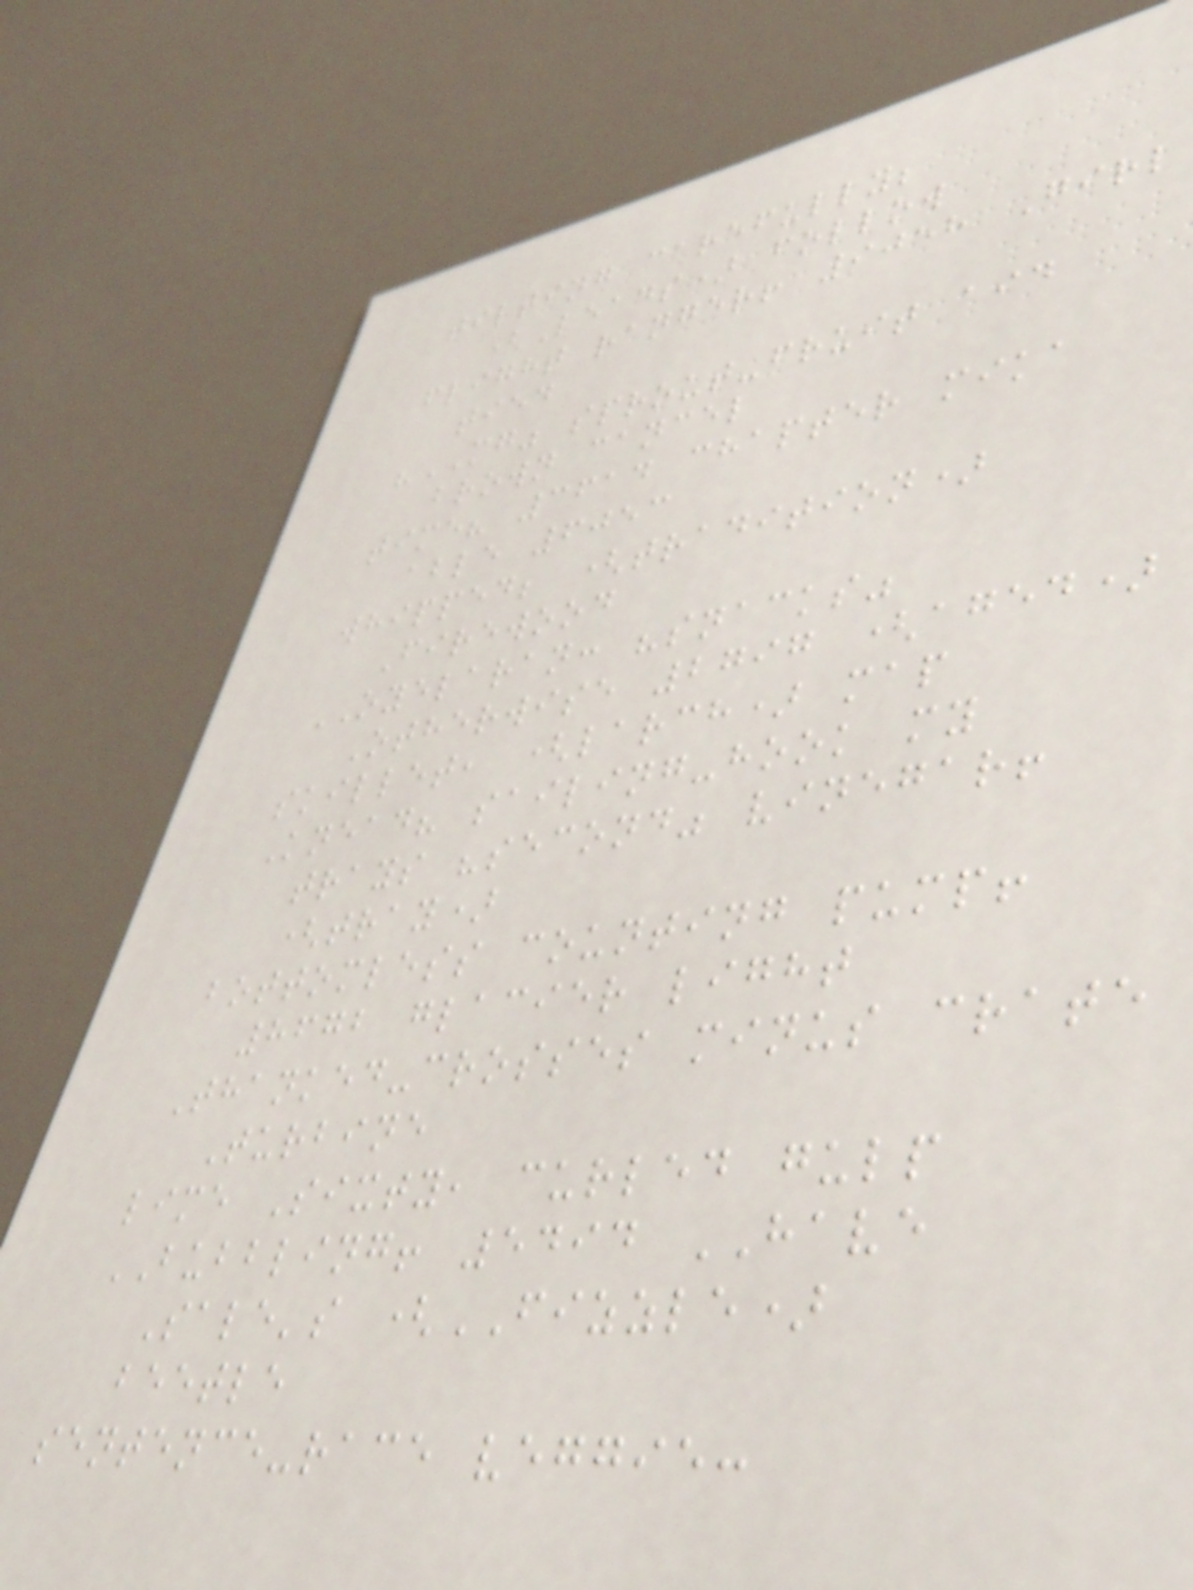tilting carefully;
(Leads) follow
flight ranger! 9058 Girl
tied
"MG" sprout-fruit aid
brown cancel
time? 3614 chapter mika
able 6053
whipped; (tradition)
Firewood
OYELARAN: "snacks"
Otherwise 2797 (aged)
skillet, (larch) map
Knead? sailing-hook my
trays "second" vinegar!
(tray)
bottomless counting pump!
8672 glacier light
Thanked-crosses minus crate
Turbine
lime Sixty, curled gulp
BUBBLING! 5494 HAVE
Sale's (FIZZLE)
beetle
sentence-race veggie:
